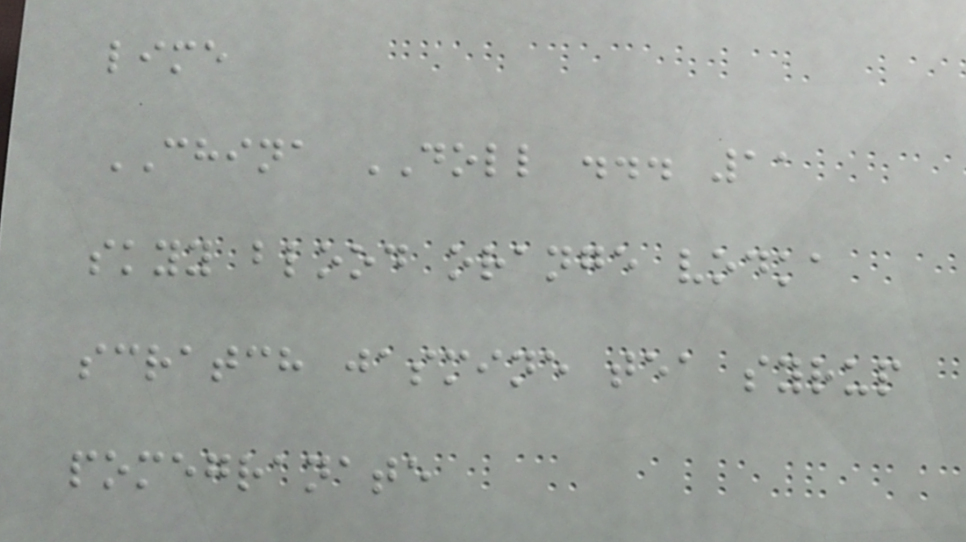lime
CHINA DOLL ... 11
skyy blood orange vodka
scratch jasmine tea syrup
pomegranate
